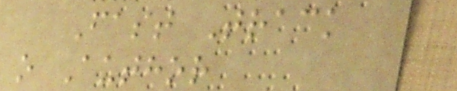Fast Track
o Author
